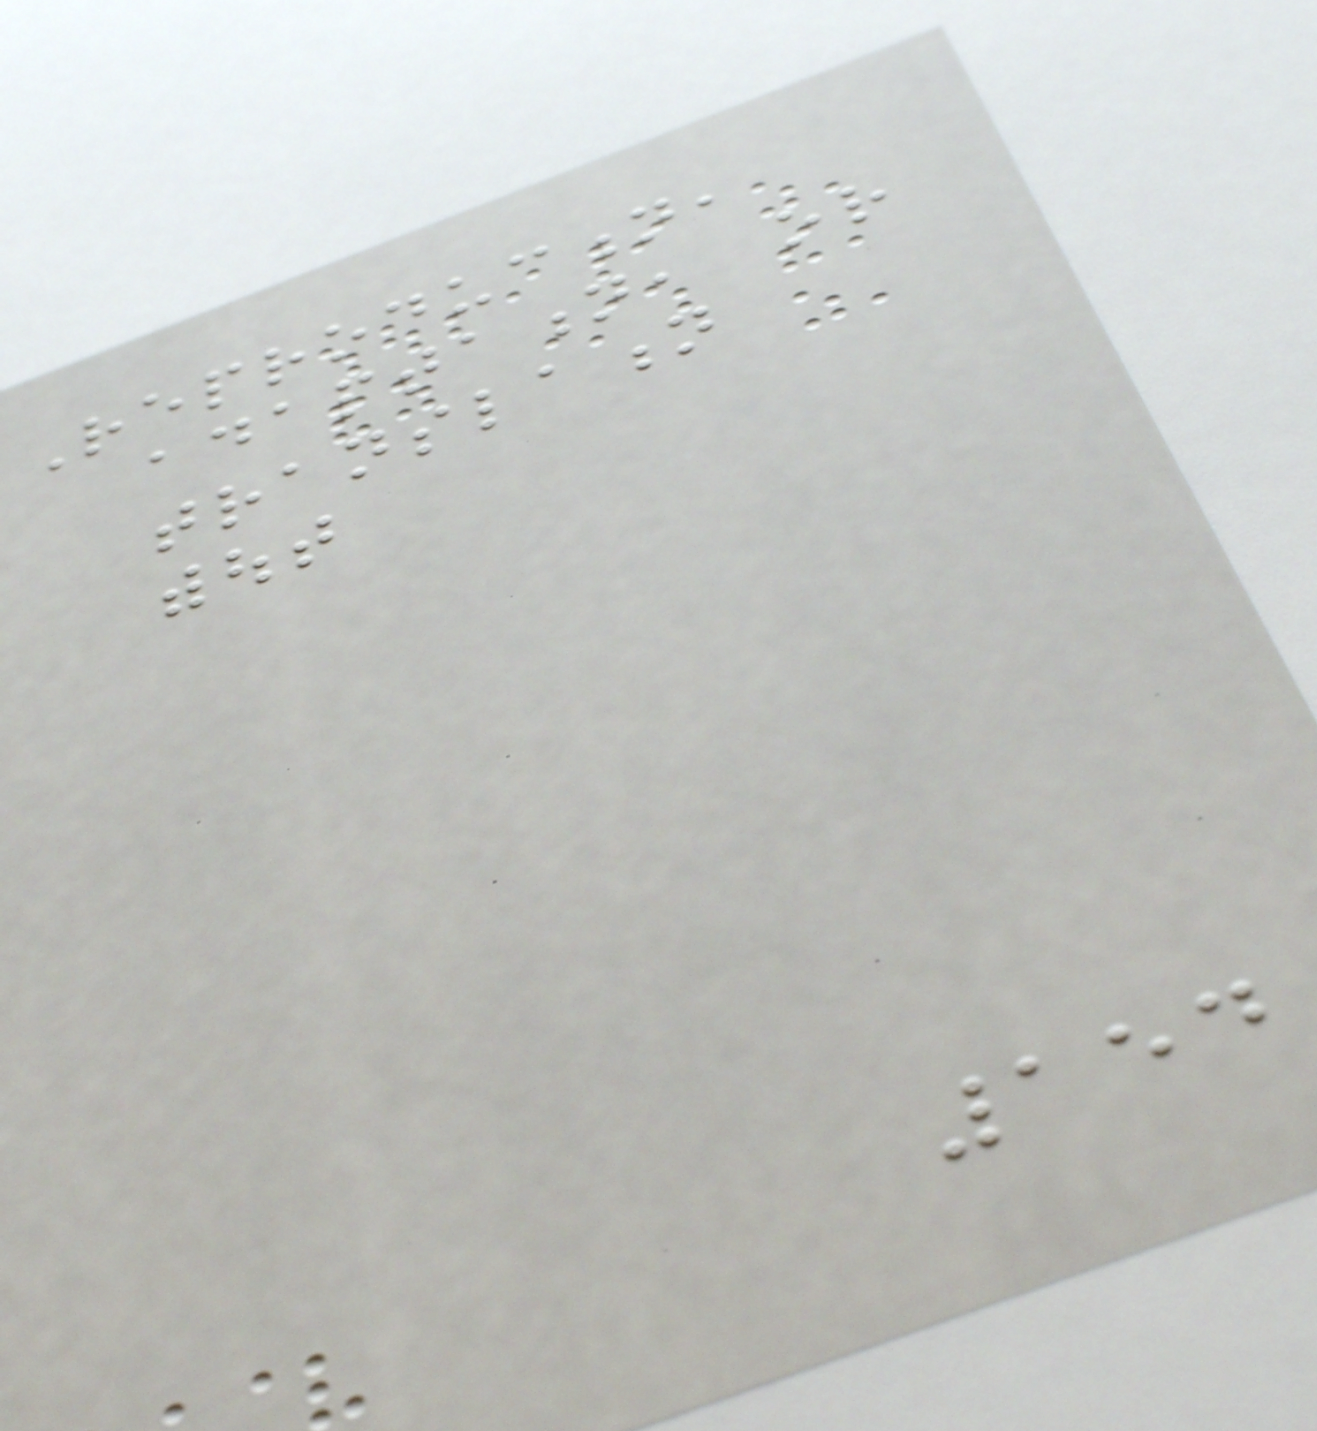Reproduction,
adaptation, or
translation
without
154
